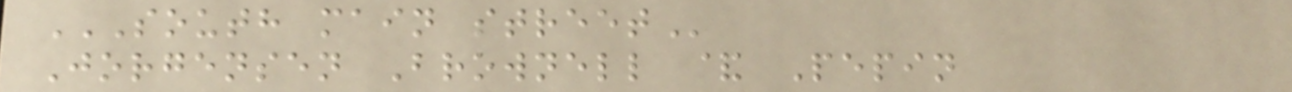SOUTH MAIN STREET
Jorgensen Brownell & Pepin
